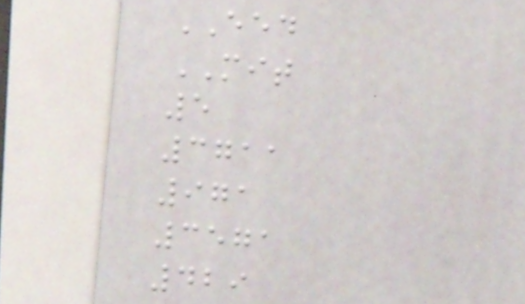EED
MIT
5
3711
971
3571
429
